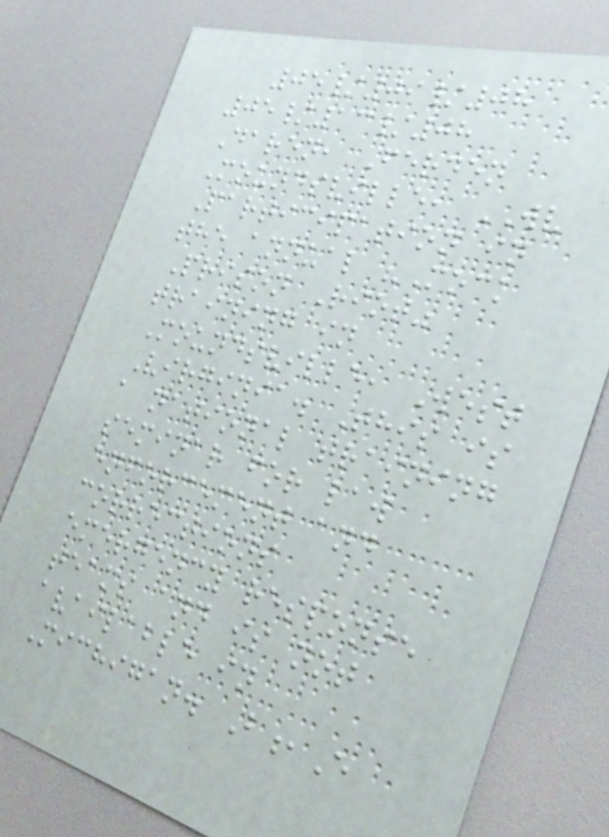05/09/08
05/13/08
Daren, Ferden
Moundsville, WV
Participation in
the annual "Mock
Prison Riot"
training in
Moundsville, West
Virginia. This is
a national training
seminar for law
enforcement and
corrections
emergency response
teams and is not
available in
Michigan. B,E
